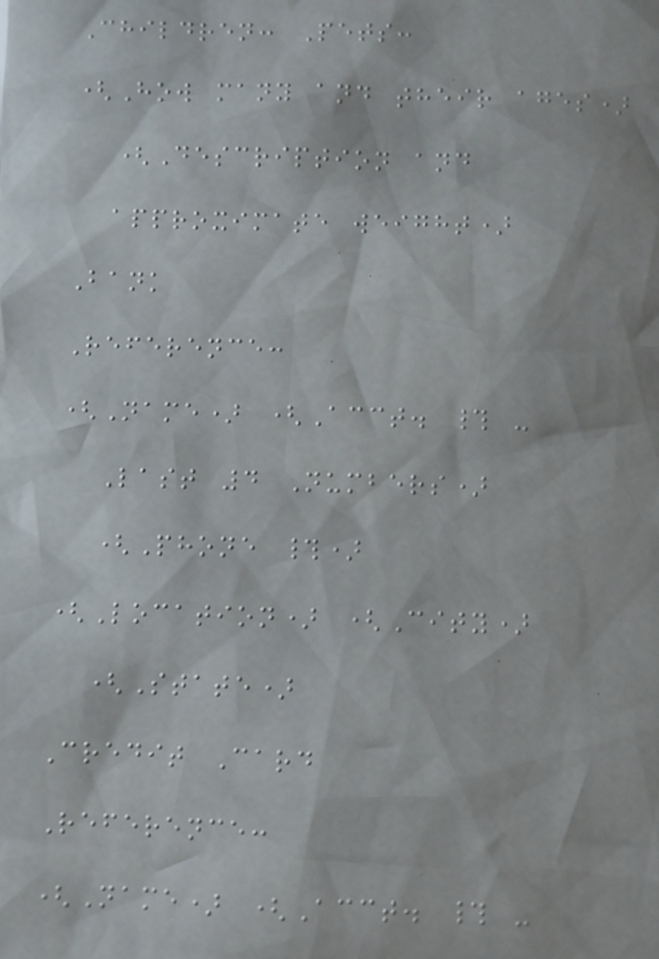Children: Pets:
(How many and their ages)
(Description and
approximate weight)
Bank
Reference:
(Name) (Acct. # -
Last 4 Numbers)
(Phone #)
(Location) (City)
(State)
Credit Card
Reference:
(Name) (Acct. # -
